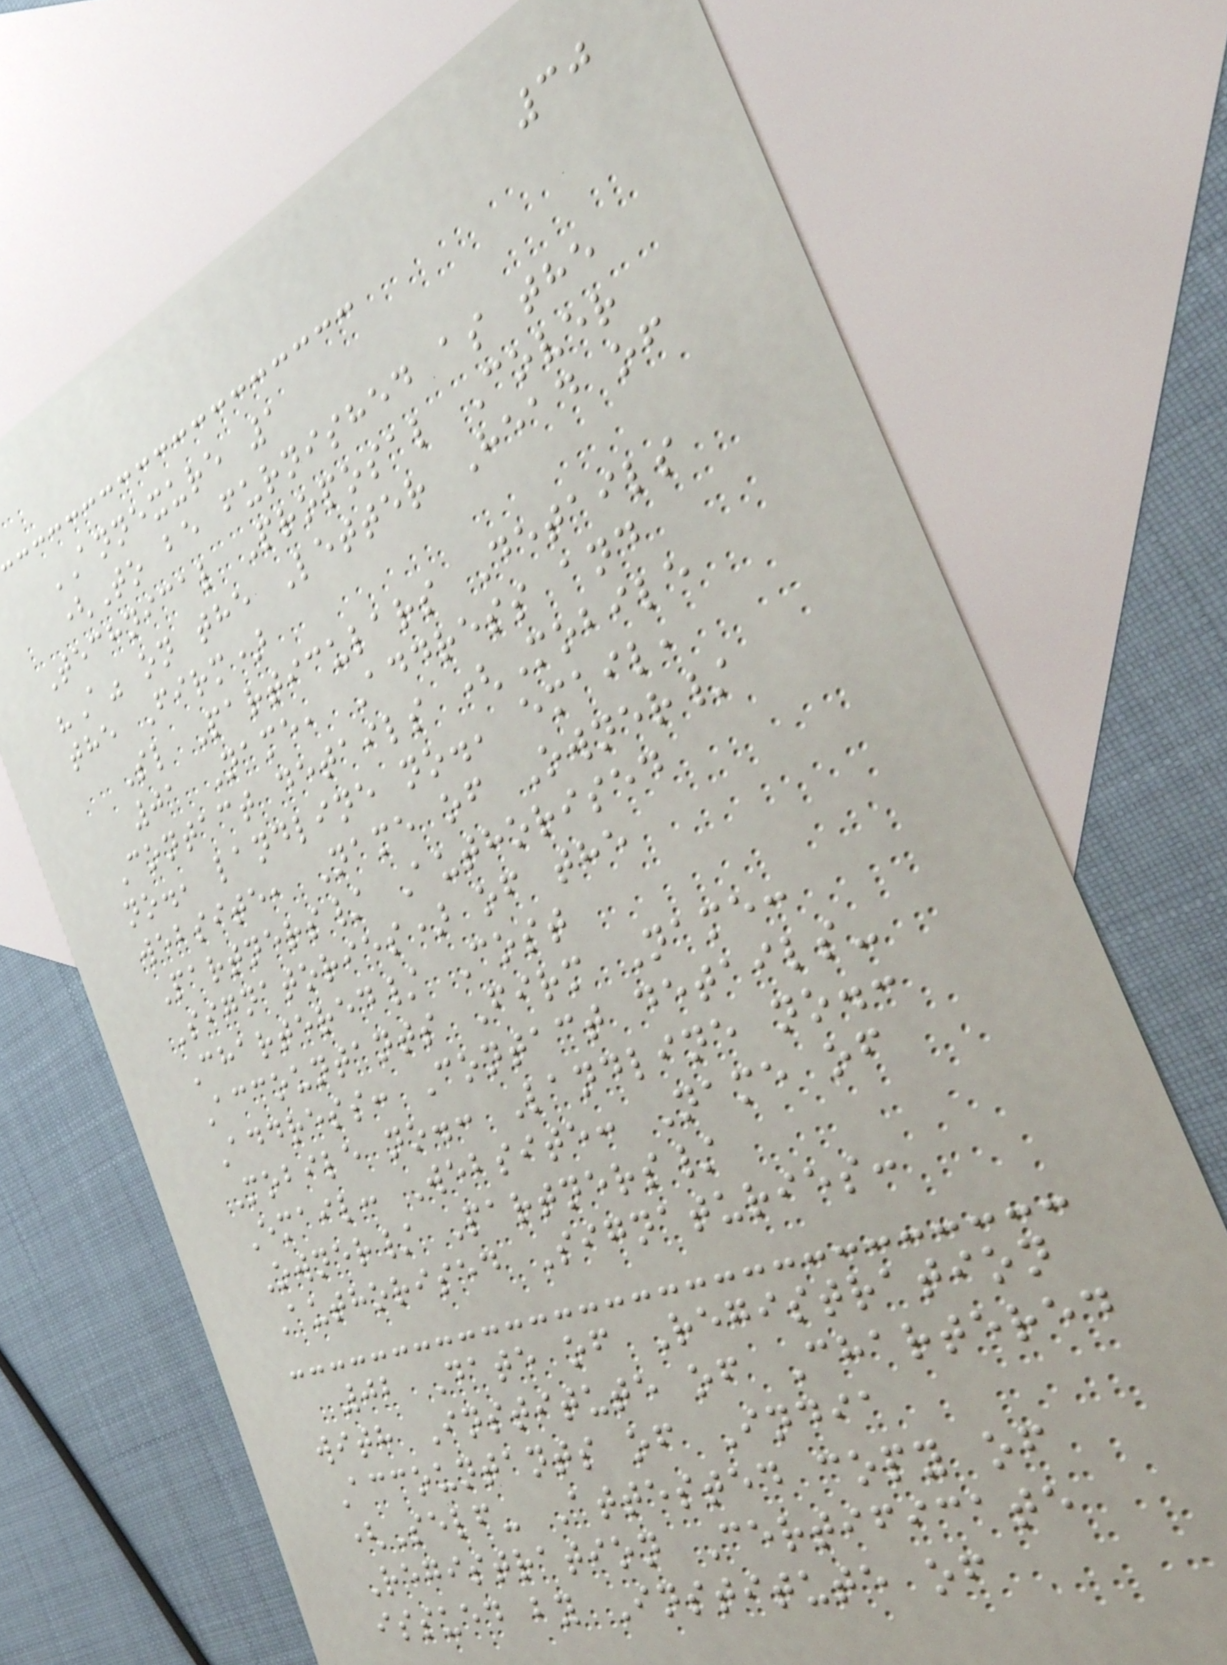30
ANNEXURE 1
(To be furnished as the
Technical Proposal Cover
"A" on the Letter Head of
the Firm)
Sl Particulars Details
01 Name, Address and
Contact details (Mobile
no., landline no., email,
website, Name of Owner/
Partners/ Authorised
Signatories) of the
Chartered/ Cost
Accountants Firm Name:
Address: Contact details-
Mobile no.: Landline no.:
Email: Website: Name of
Owner/ Partners/
Authorised Signaturies:
02 Date of Registration
with Institute of Chartered
Accountants of India
(Self- Attested copy of
Registration Certificate
issued by Institute of
